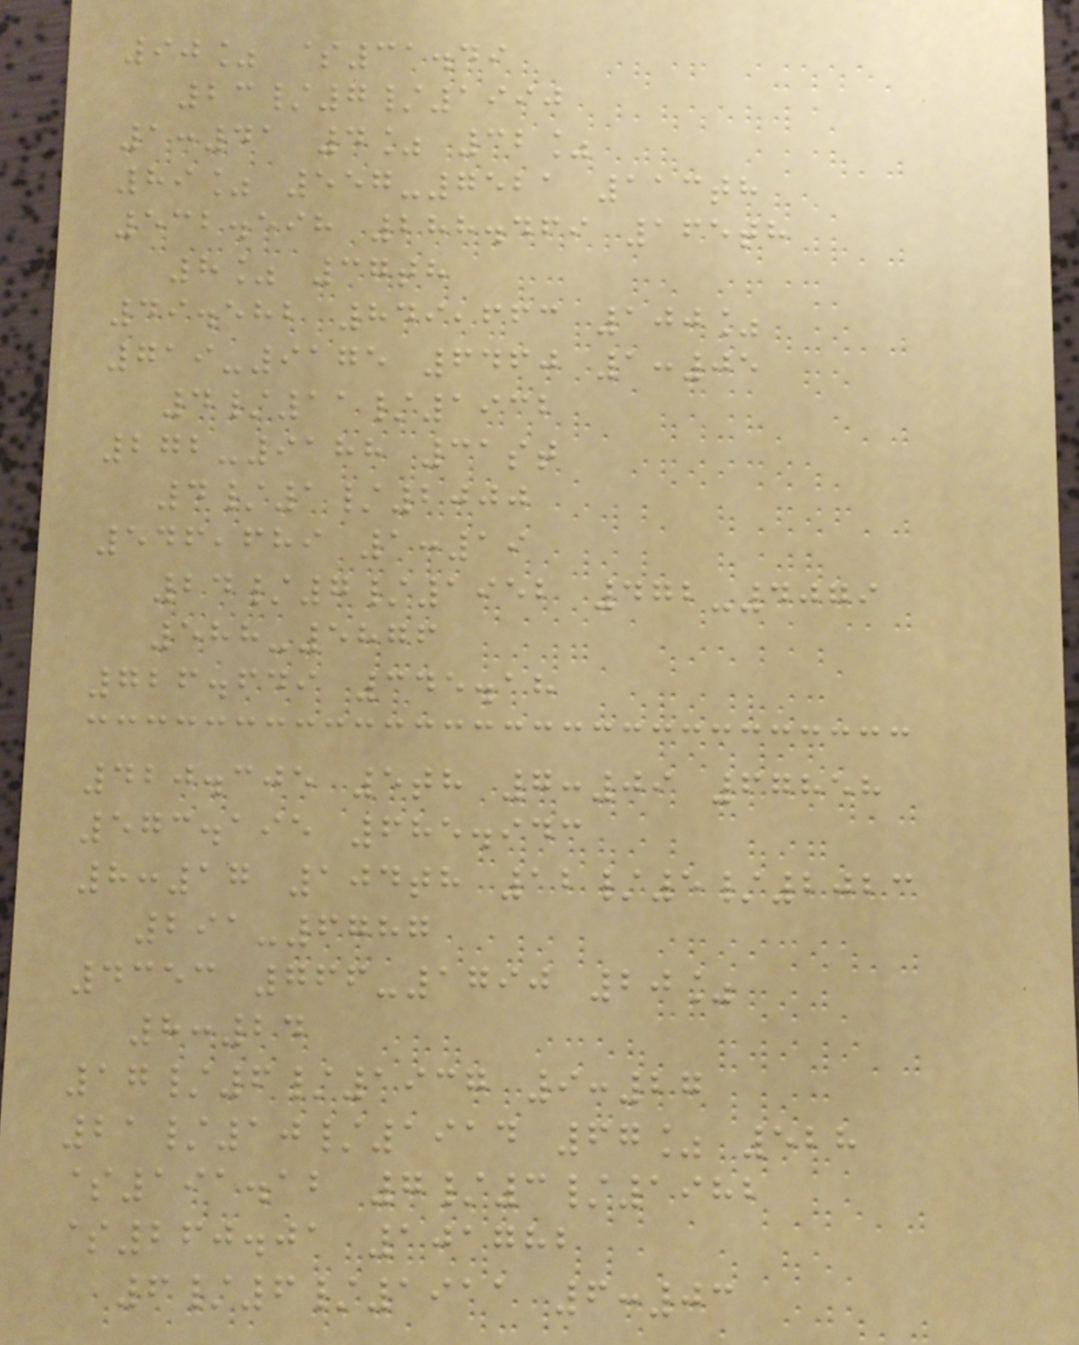90% $31.49
23/7/1990
1:41 4% 32%
89% 557-7521 113th
532.598 288.469 165th
8% 37th
49.582 849,663 100%
719-9175 6460 1:05
4/11/1932
272-9188 31st
4/1/2000
546,689 1:19
24/7/1952 472-4079
588-5876
726.649 345.18
420.305 5th 7:09 67858
573.195 685.943
8:17 104th 12/5/2023
291-6787
4353 766-1790 20%
8:24
17/6/1937 9:27
21/10/1914 67% 528
$191.12 7/3/1982
$260.01 101782
6/6/1911 6:03
